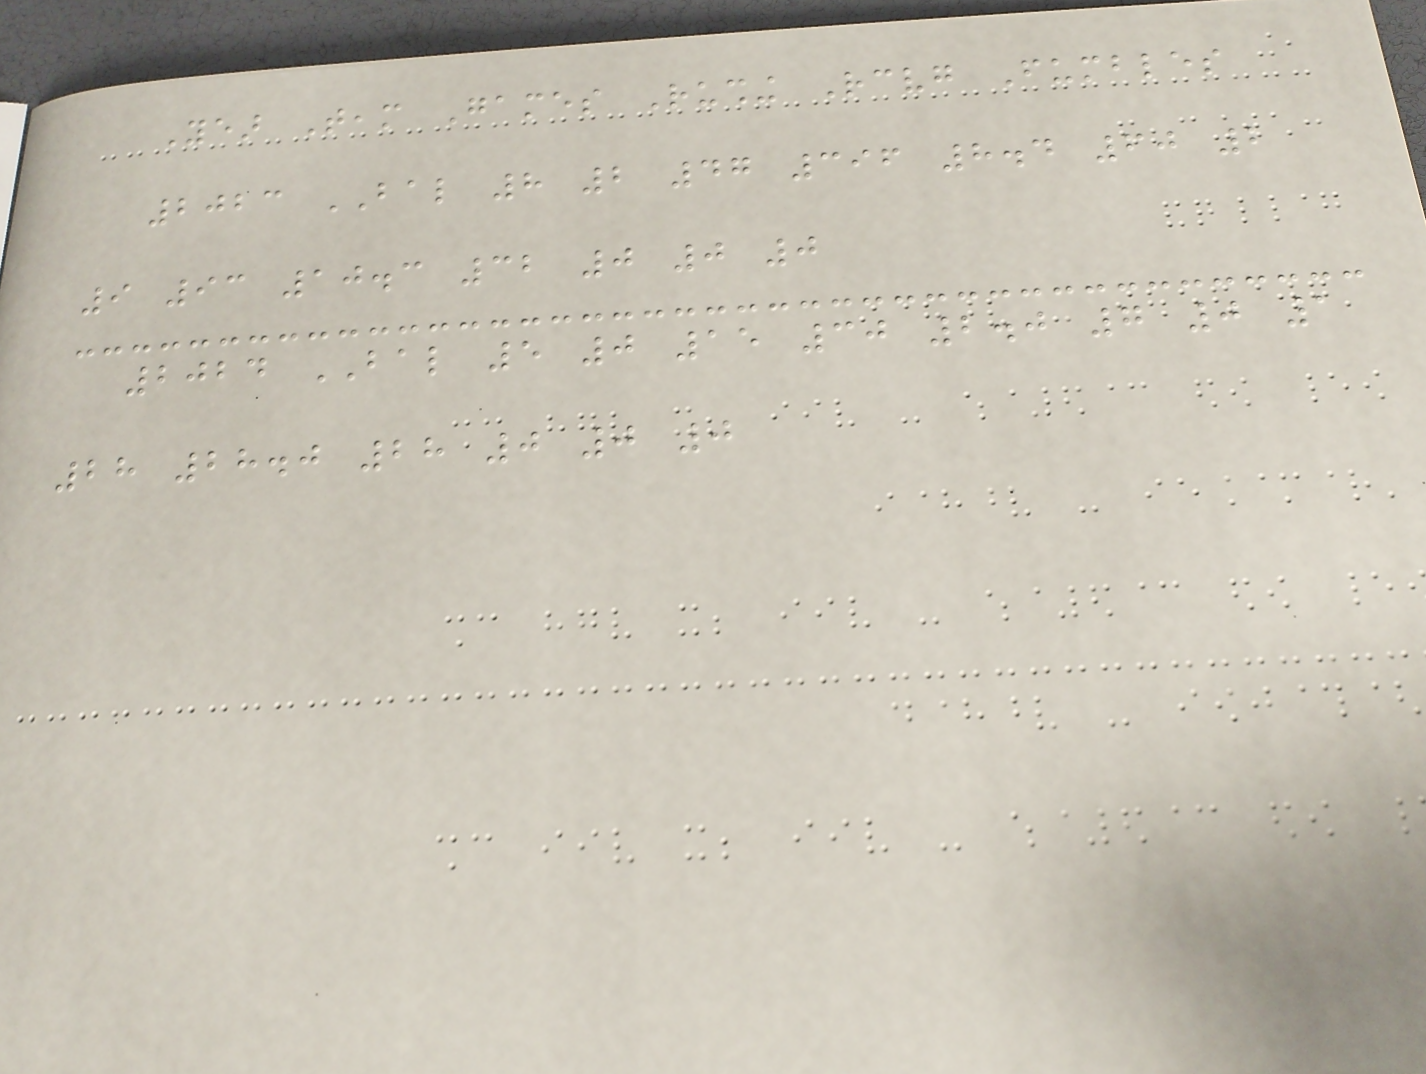Year Team Games Rushing Receiving Fumbles
2023 BAL 8 2 47 396 8.4 60 2
9 93 10.3 32 0 0 0
2024 BAL 5 0 15 30 2.0 7 0 1
28 28.0 28 0 0 0
